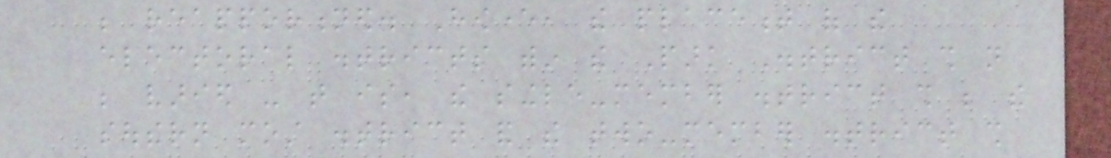be reapportioned. However, the placement of the
electoral districts within the Park District shall not
be varied - that is, the single-member district shall be the
southern most district and the two-member district shall
